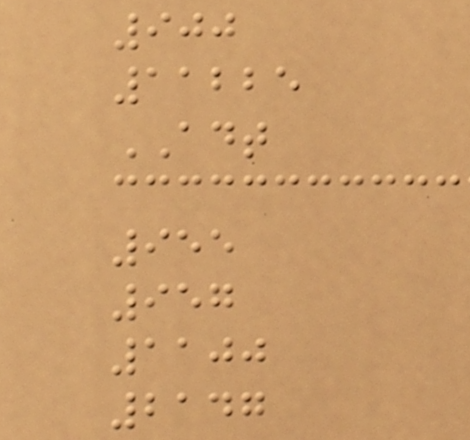900
11225
ADT
955
957
1100
2147
